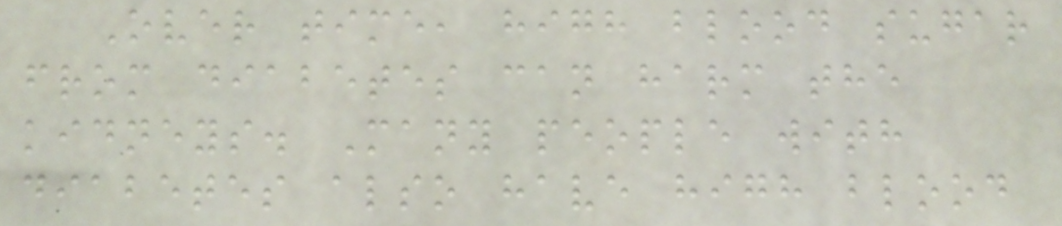Over time, high blood sugar
from diabetes can harm the
kidneys. Many people with
diabetes also have high blood
